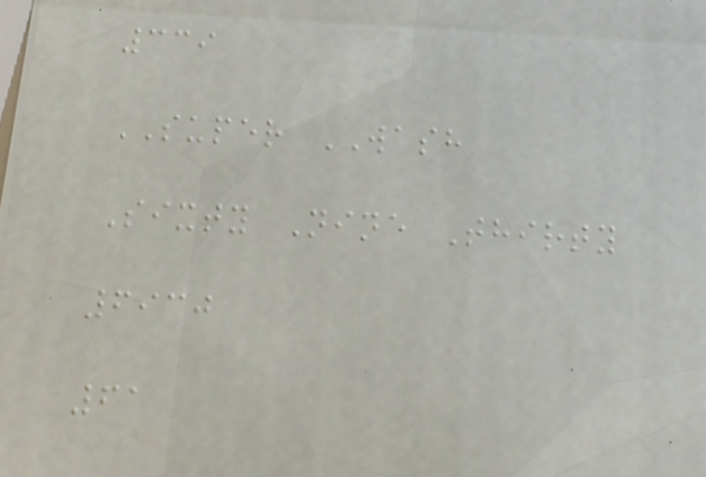339
SUPER WASH
Sixty Nine Thirty
6930
61
